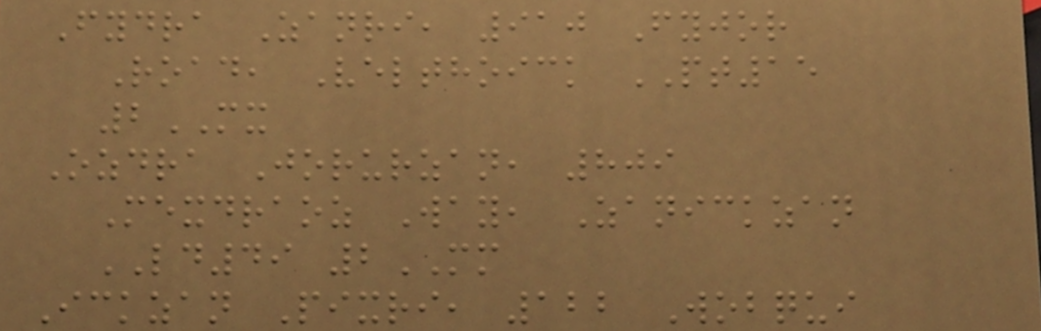Fydra Zanri, 910 Fyjor
Road, Velthoick PT15
2MX
Ozdra Jorurzan, 809
Mexdraoz Way, Zanickzan
LD49 2MM
Ickzan Pixri, 122 Wobqui
